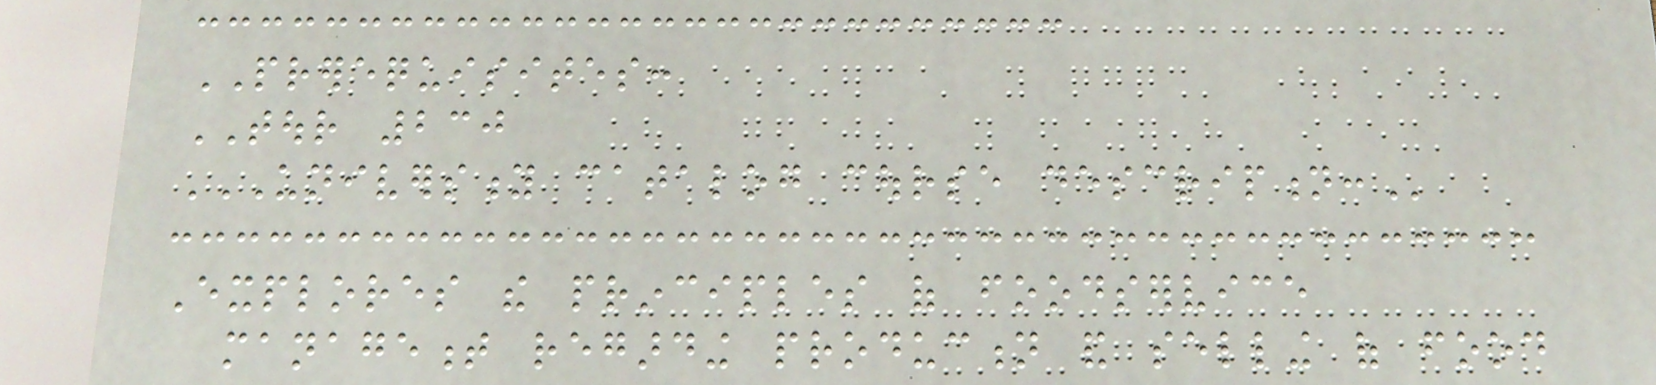PREREQUISITES:
TOUR 230
UNIVERSITY CATALOG COURSE DESCRIPTION:
Explores the principles of foodservice
management regarding production and selling of food
